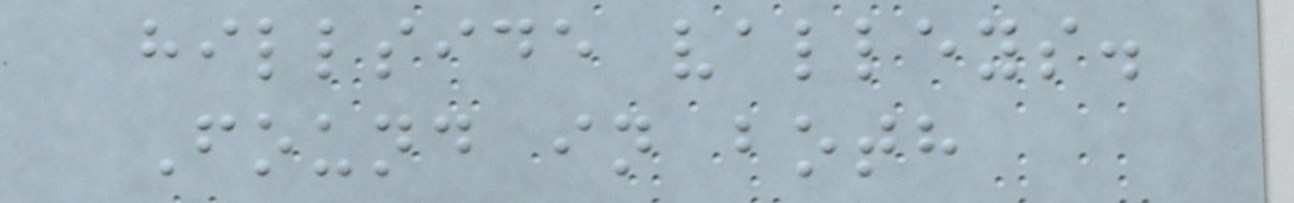hillside valleys.
Found in both
